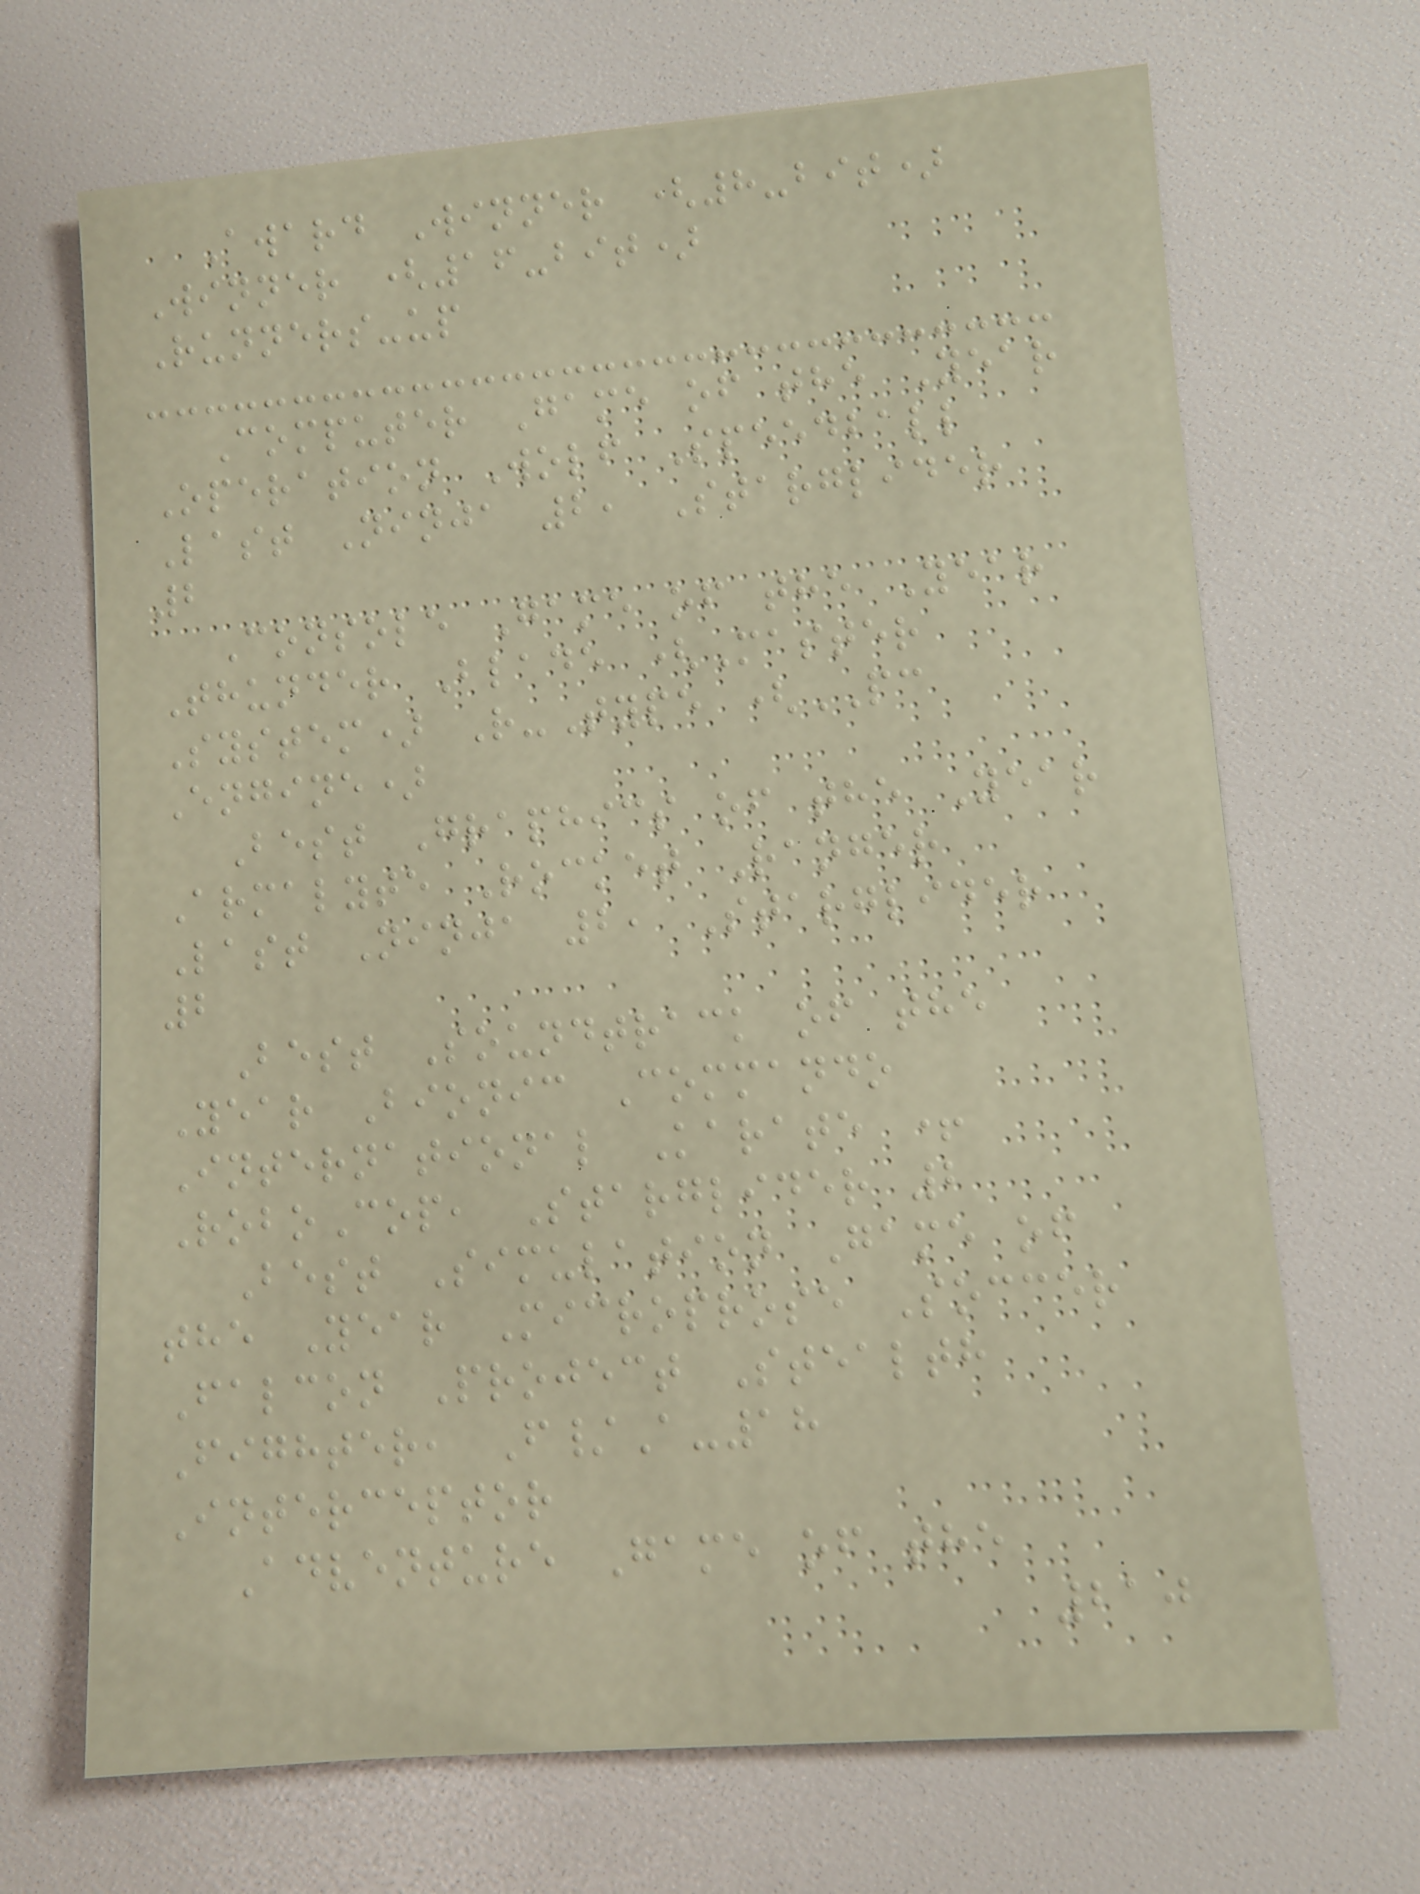Award Winner (8-bit)
Winner (16-bit)
Runners-up
Computer Game of the Year
Operation Wolf Speedball
Last Ninja 2, Starglider
2
Console Game of the Year
Thunder Blade (Master
System) R-Type (PC
Engine)
Best Graphics of the Year
Armalyte Rocket Ranger
Last Ninja 2, Starglider
2
Best Soundtrack of the
Year Bionic Commando
International Karate +
RoboCop, Starglider 2
Best Simulation Game of
the Year Microprose Soccer
Falcon Project Stealth
Fighter, F/A-18
Interceptor
Adventure Game of the
210
